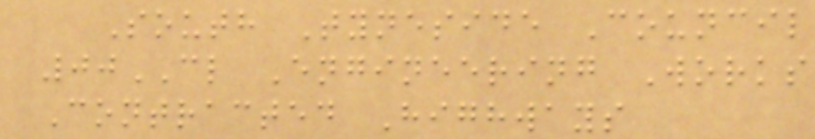South Tyneside Council
00CL Engineering Works
Contracted Highways
